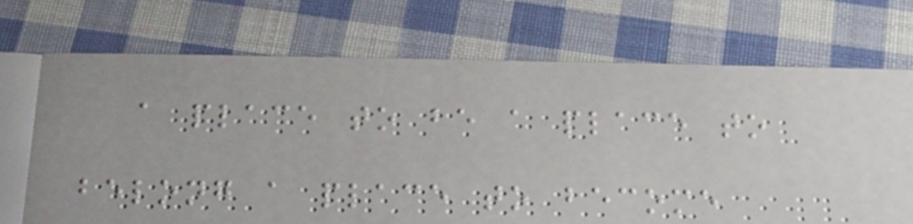a place to be a place to
belong a place to become
